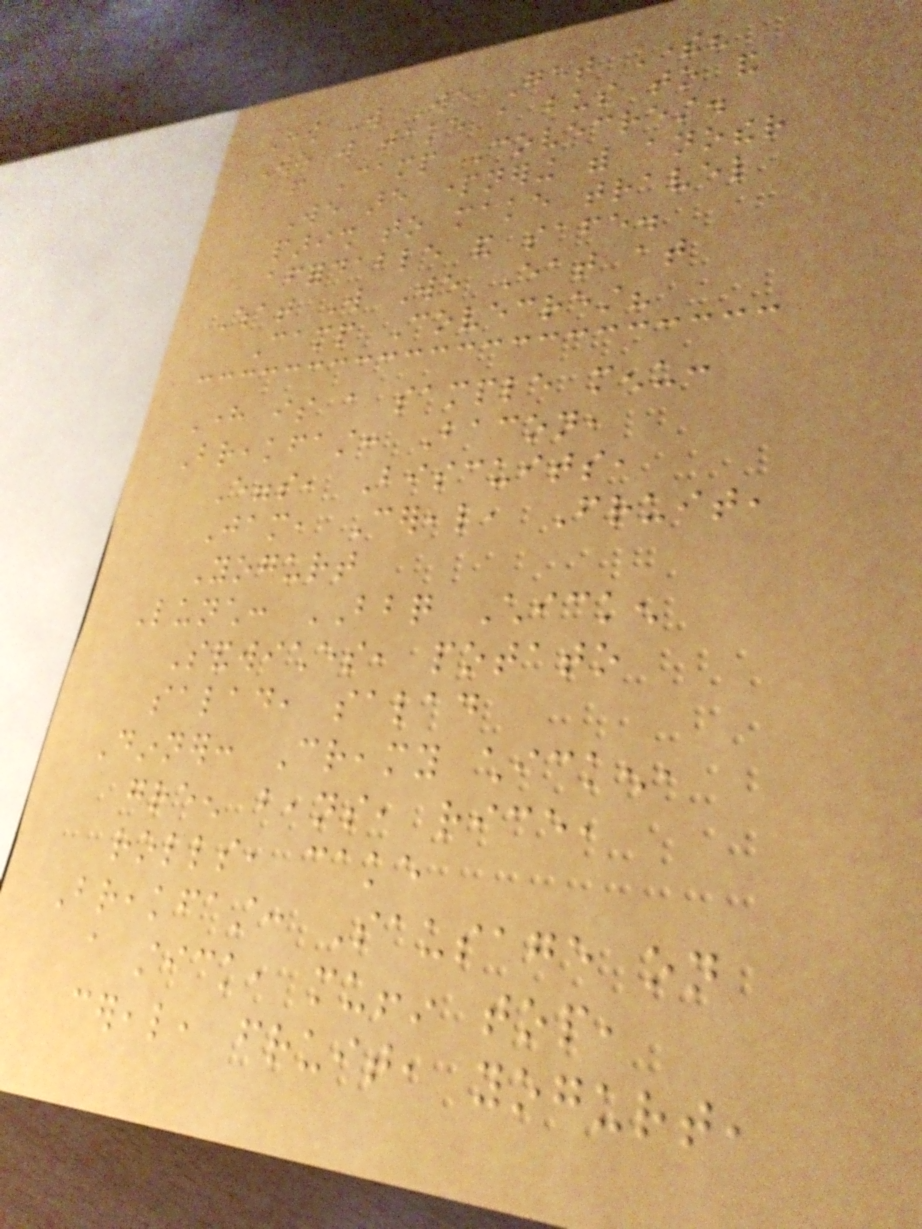How Will We Get There?
We will take a bus to and
from Camp Covecrest.
We are partnering with another
parish to make travel
affordable and safe.
What Will We Eat at
Camp Covecrest?
Here is a sample menu:
Breakfast: Bacon,
Eggs, Biscuits,
Jam, Cereal, Fruit,
Yogurt
Lunch: BBQ Chicken
Sandwiches, potato
salad, salad
Dinner: Creamy chicken,
green beans, rice,
rolls, cake
Breakfast: Sausage on
a stick, muffin top,
cereal, fruit, yogurt,
